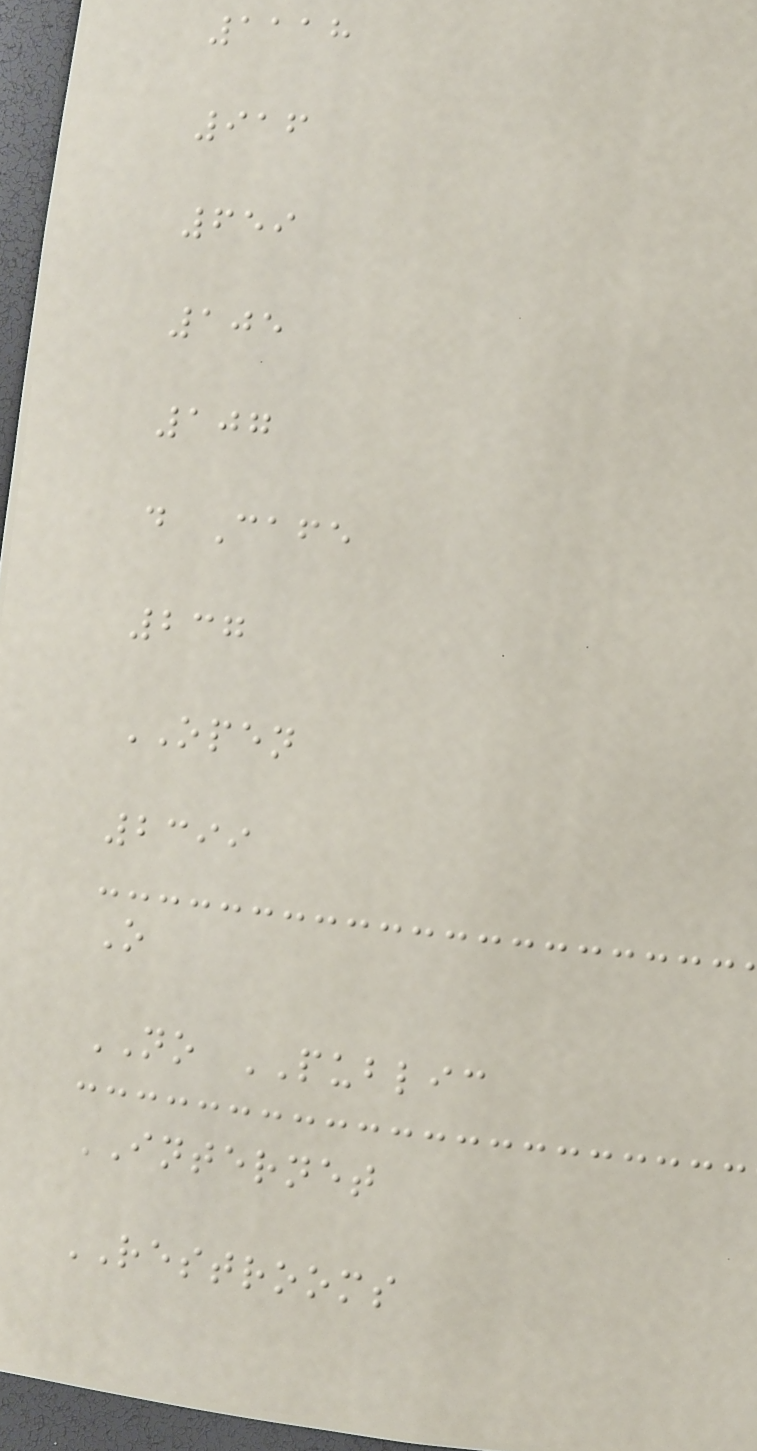1118
916
659
105
107
d Cafe
237
OPEN
2399
O
NO PUBLIC
INTERNET
RESTROOMS
